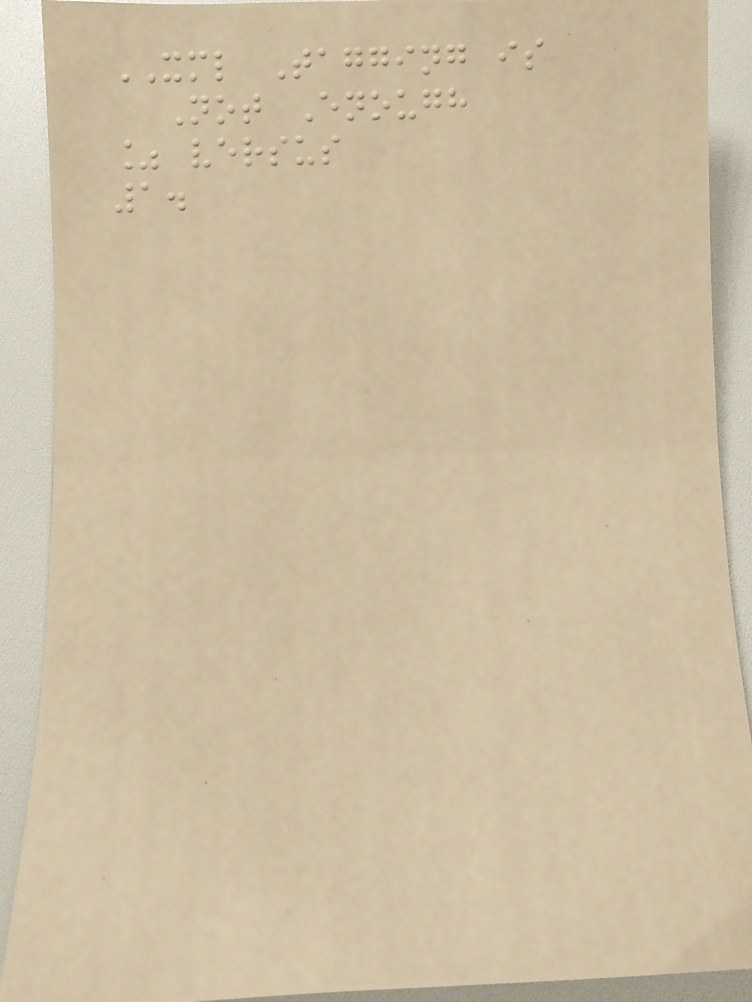XML Tagging is
Not Enough
% versus
1.
